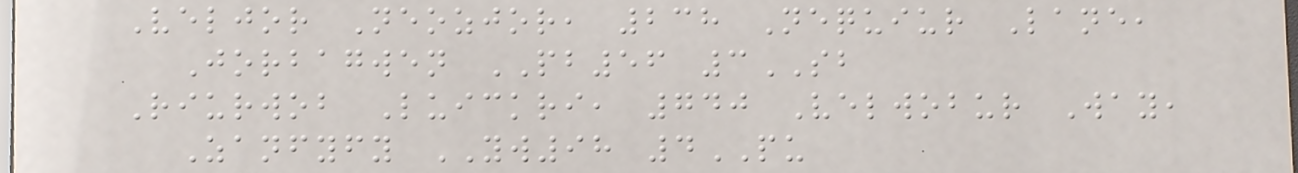Veljor Neozjor, 238 Nequiur Lane,
Jorbagwen PB56 3SB
Riurwob Luickri, 740 Velwobur Way,
Zanfyfy YW98 4PU
